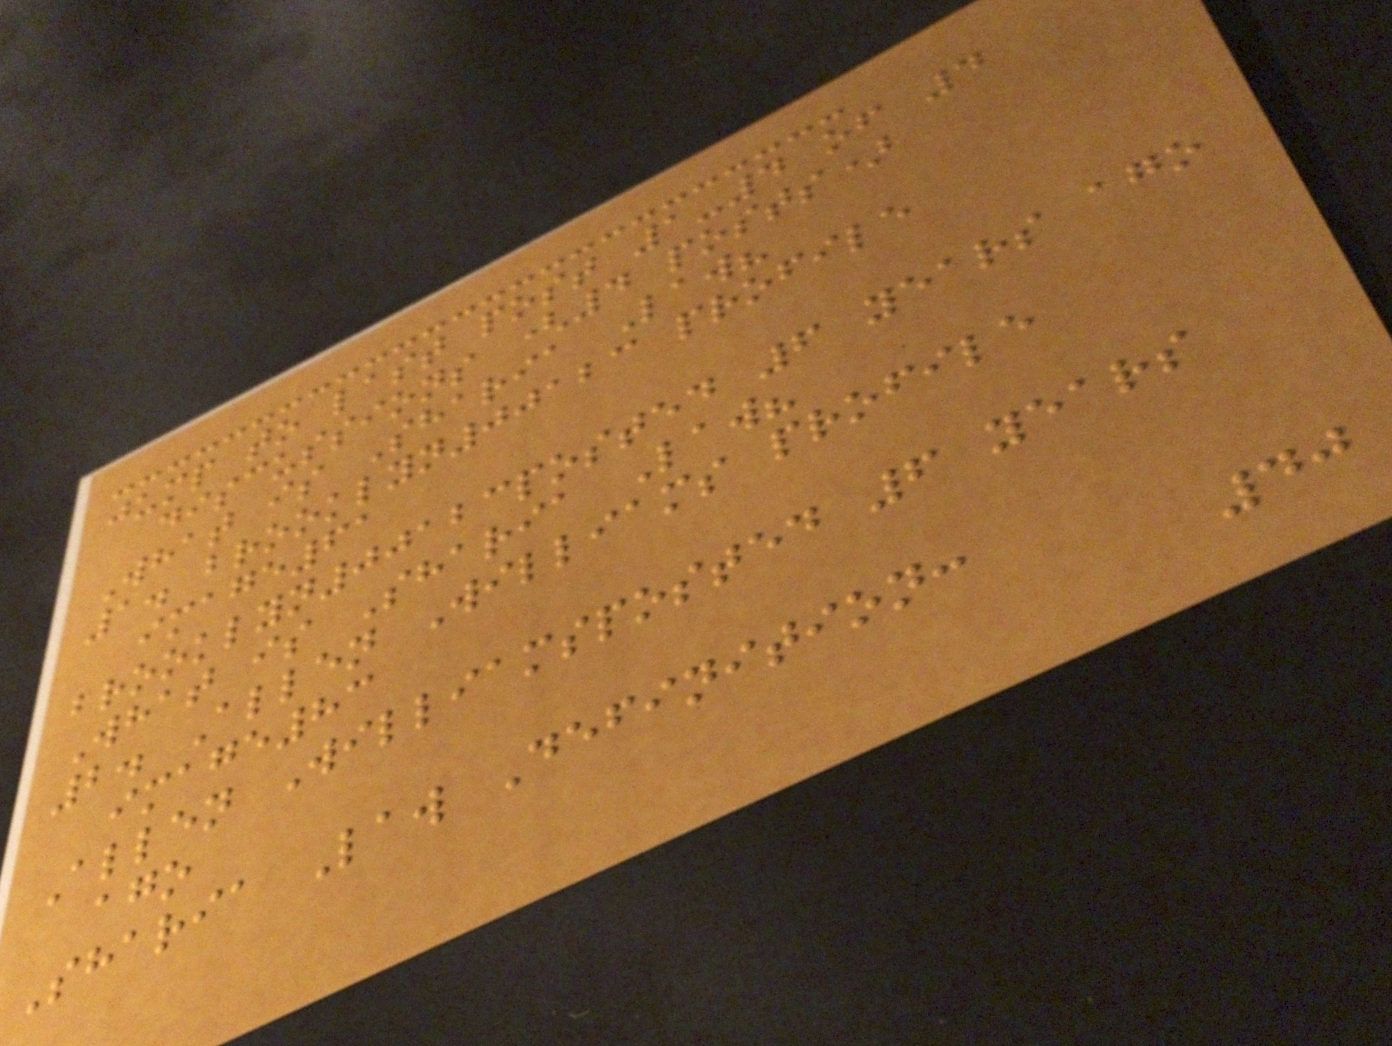jump to last post 1-4 of 4
discussions (4 posts)
What is Sharia Law?
1. brooklyn00123 profile
image61
brooklyn00123posted 6 years ago
What is Sharia Law?
2. Allen Williams profile
image83
Allen Williamsposted 6 years
ago
Sharia Law Definition:
40
